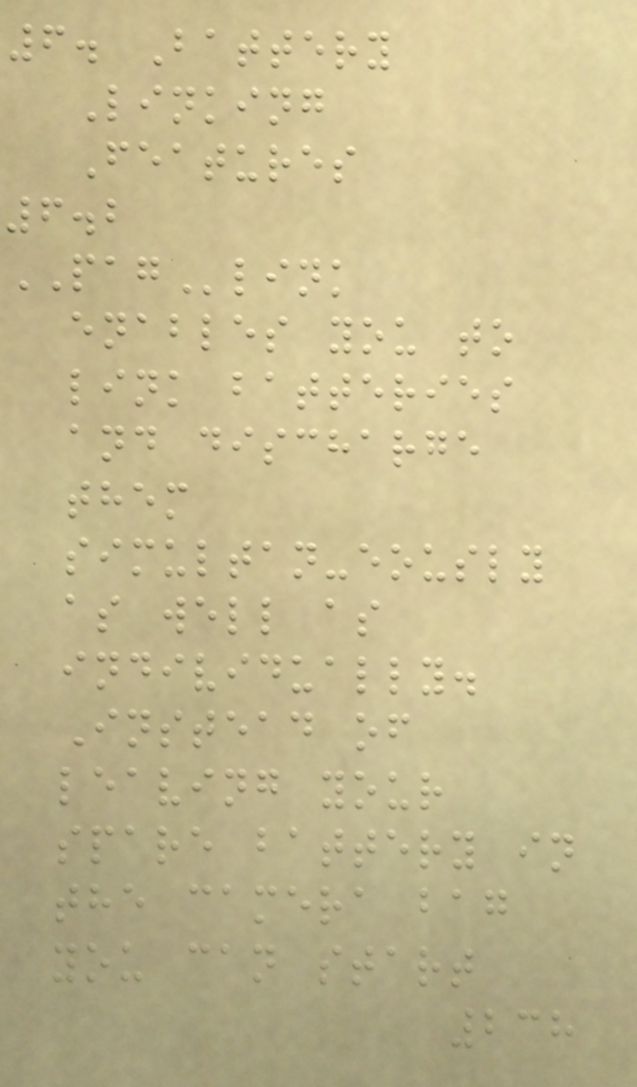6. Battery
Linking
Features
6.2
PAGlink
enables you to
link batteries
and discharge
them
simultan-eously
as well as
individually.
Instead of
leaving your
spare battery in
the camera bag
you can start
238
